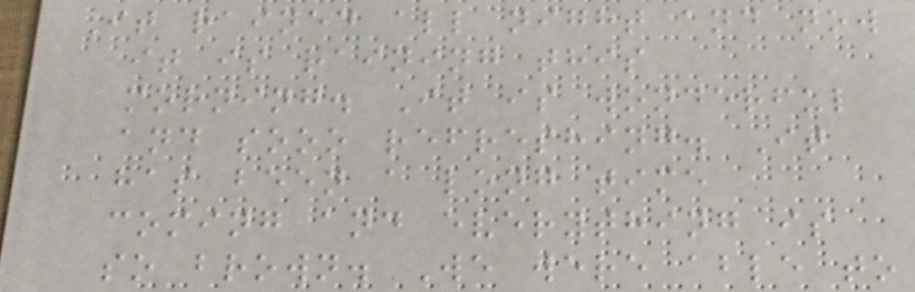It rained all night and now
it is raining this
morning. It is wonderful
and sooo refreshing. It
has been a long time
coming and everything is
so brown. We were able to
